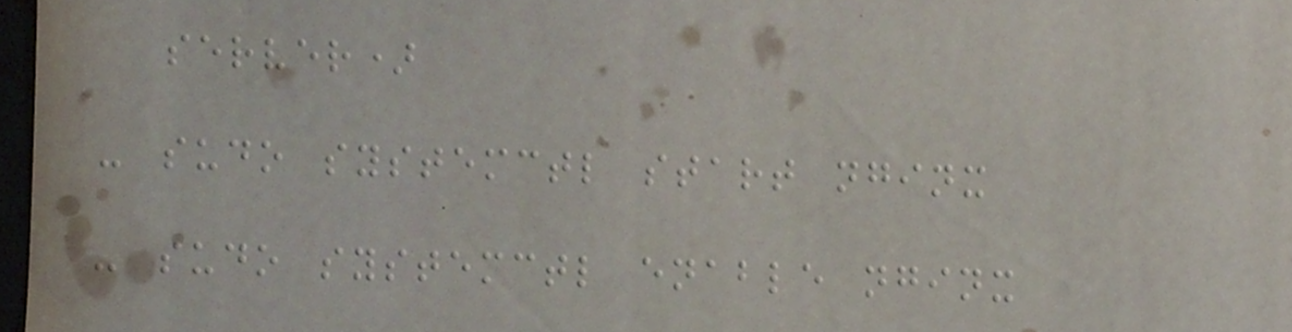server)
- sudo systemctl start nginx
- sudo systemctl enable nginx
